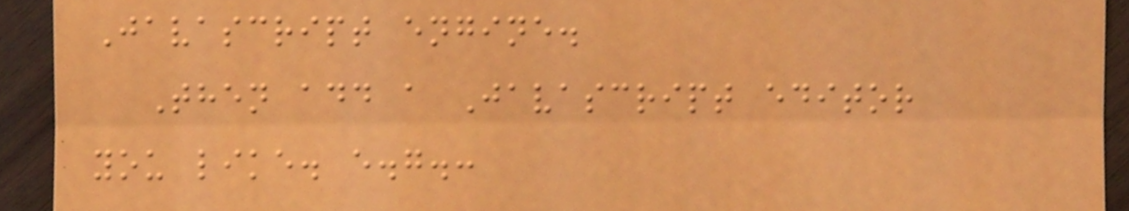Javascript engine.
Then add a Javascript editor
you like. e.g.:
